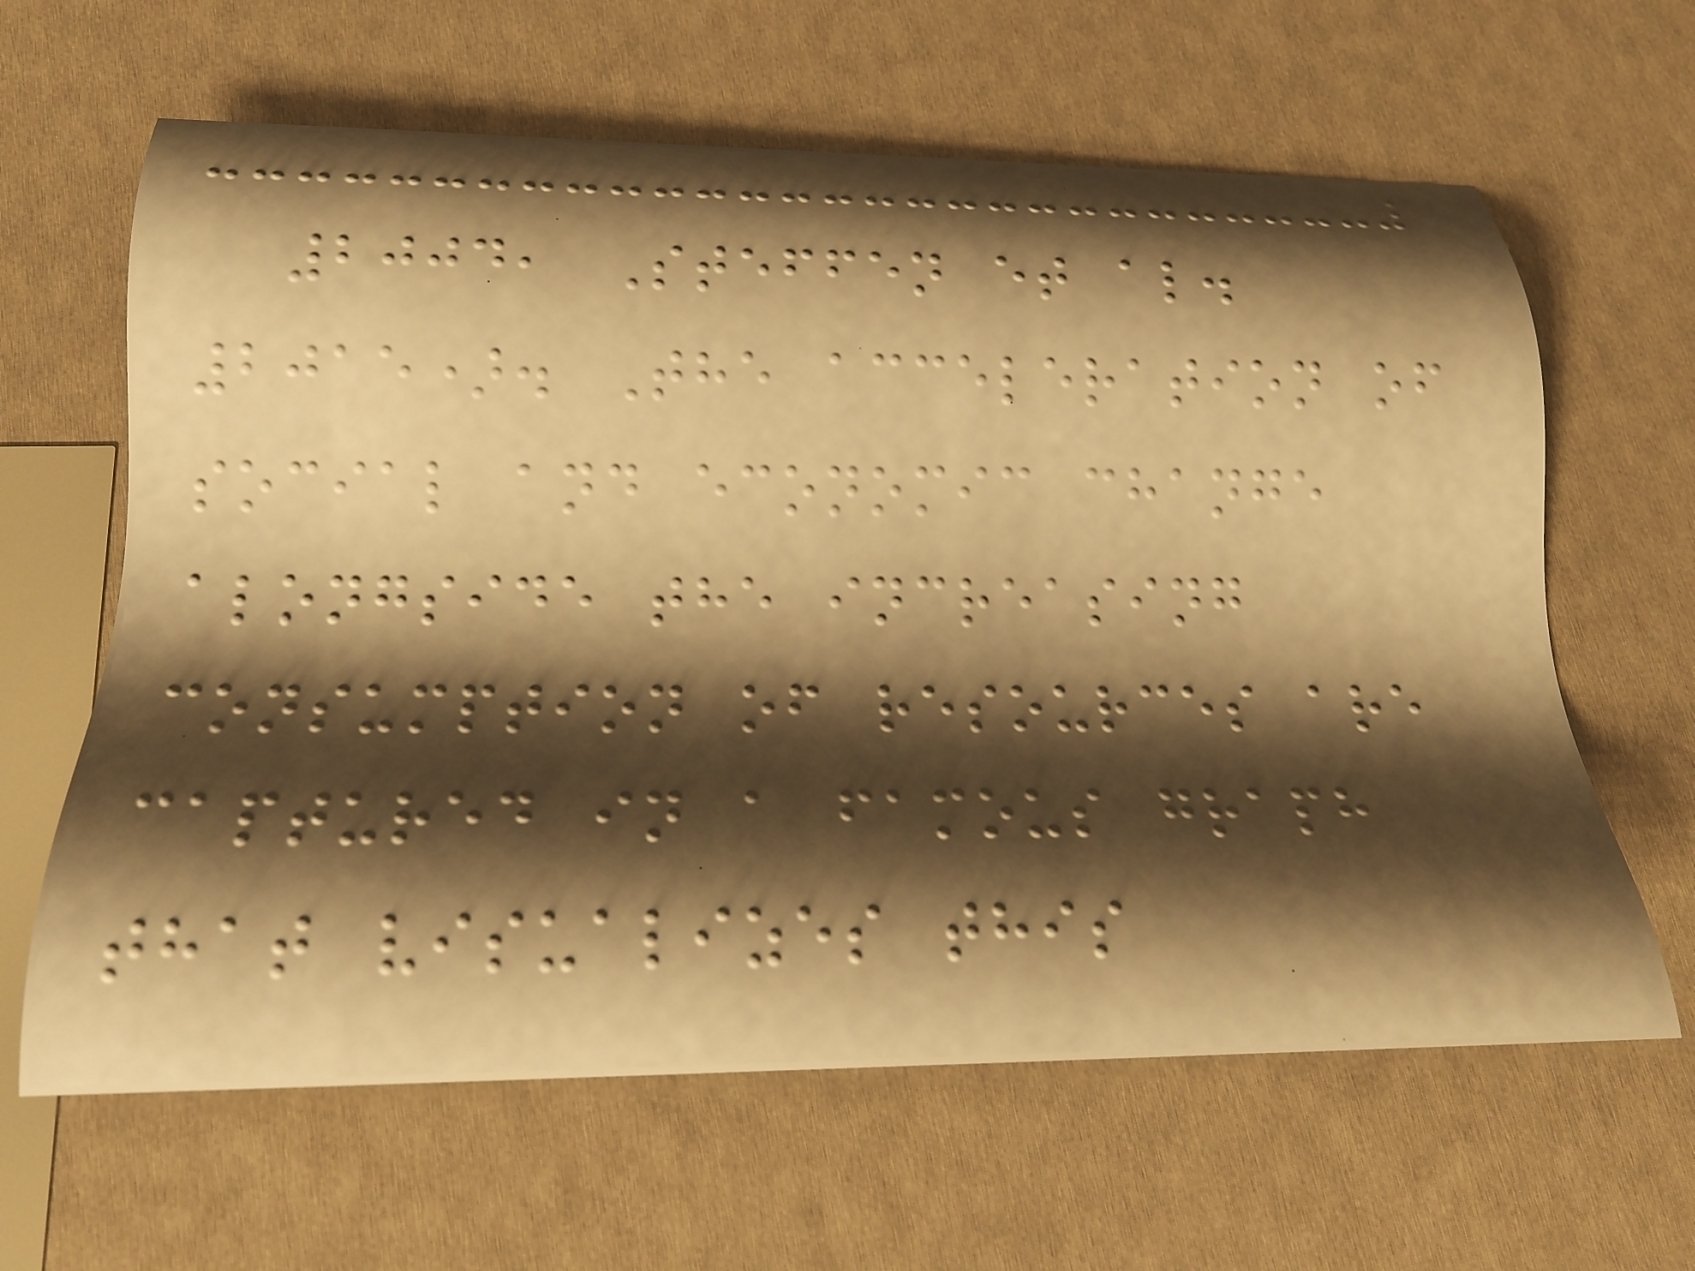2004, Steffen et al.
2015). The acceleration of
social and economic change
alongside the increasing
consumption of resources are
captured in a famous graph
that visualizes this
